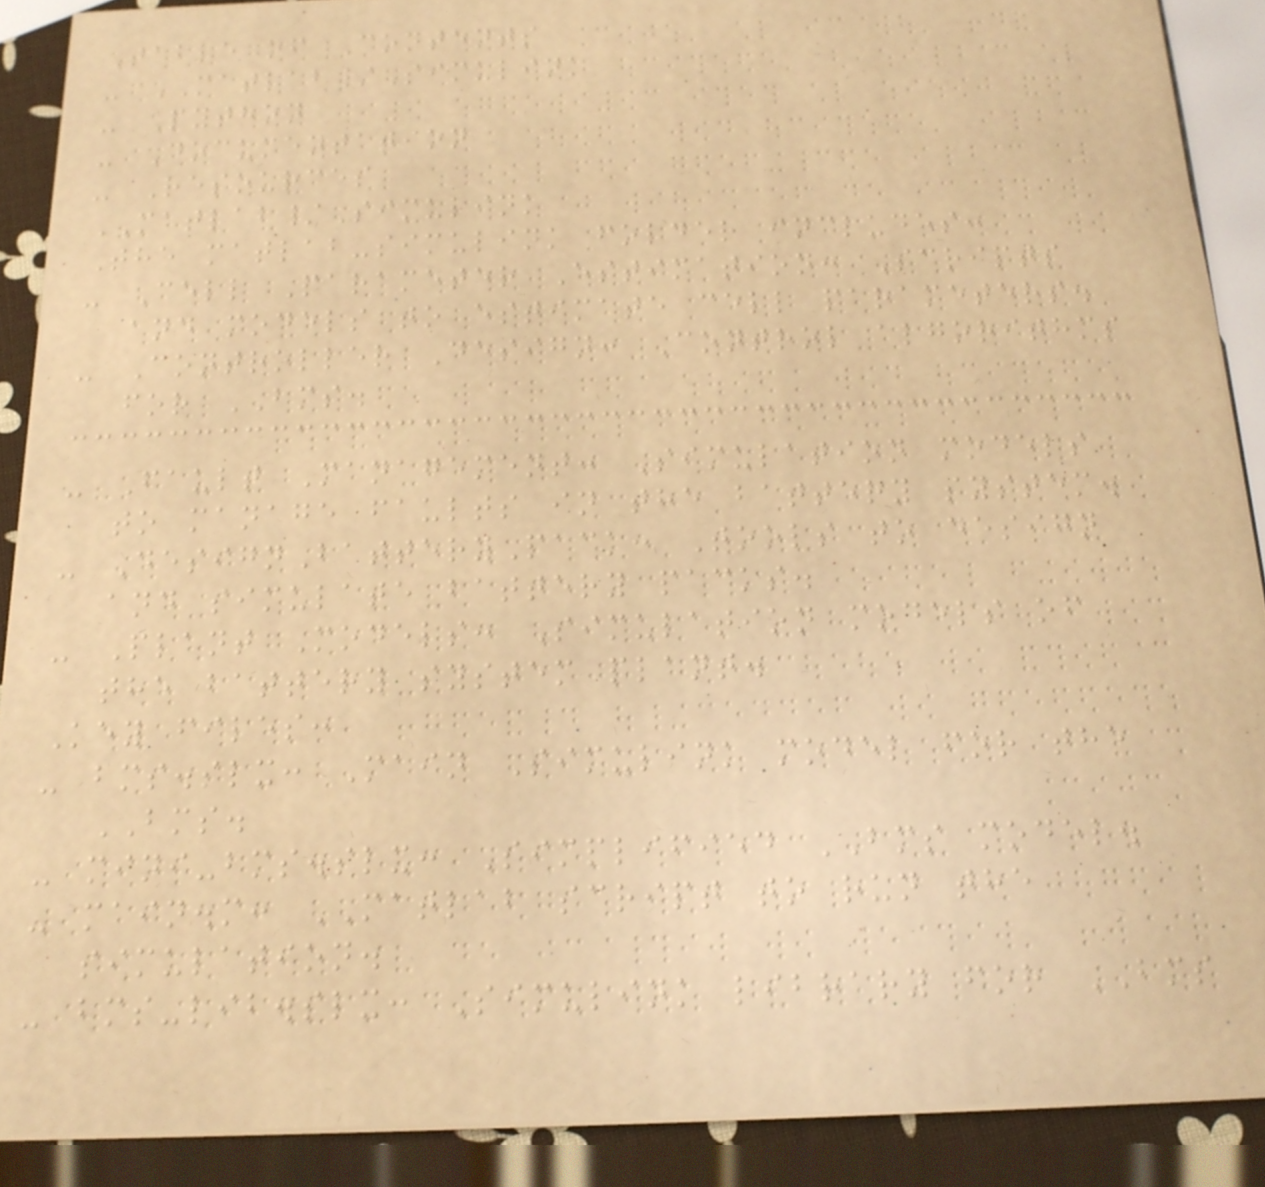Table of Contents
- MATLAB/Simulink
- Python
- Documentation
- Resources
MATLAB/Simulink
The matlab-simulink folder includes:
- Cell Parameter Estimation: Scripts
and models to estimate cell parameters.
- Controller Design: Control algorithms
for BMS.
- Fault Management: Simulation models
to manage faults in the battery system.
- DesignBatteryPack: Tools to design
and simulate battery packs.
- Plant Models: Simulation models of
the battery system plant.
Key files:
- bms.slx: Main Simulink model for the
BMS.
- mini-bms.slx: Simplified BMS model.
- main.m: MATLAB script to run the
simulation.
- bms-lib.slx: Simulink library for BMS
